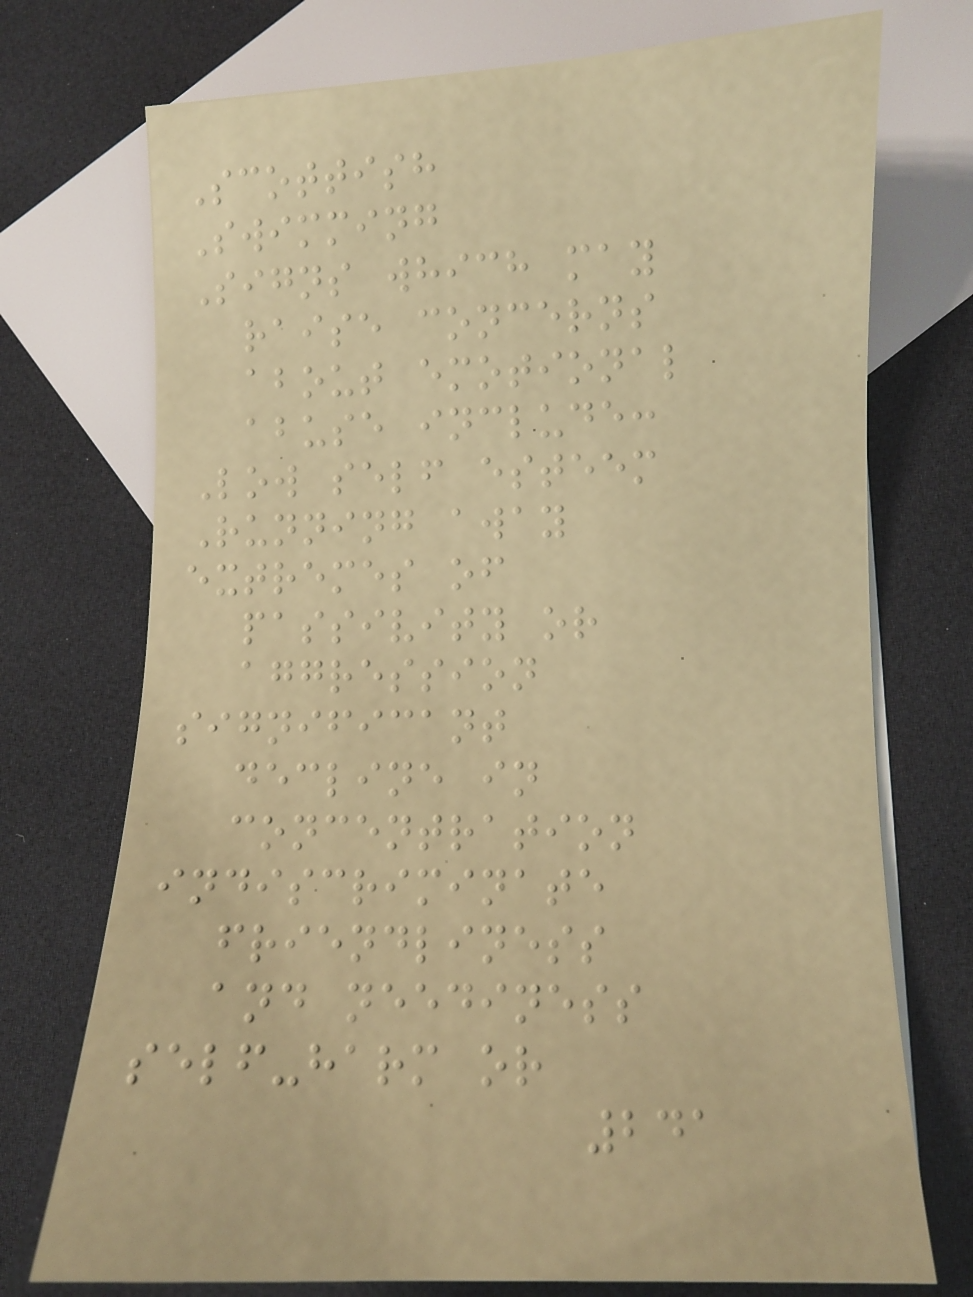Scottish
Swimming
Signs which may
raise concerns
about emotional
abuse include:
Low self esteem
Running away
extremes of
passivity or
aggression
significant
decline in
concentration
indiscriminate
friendliness
and neediness
self-harm or
241
